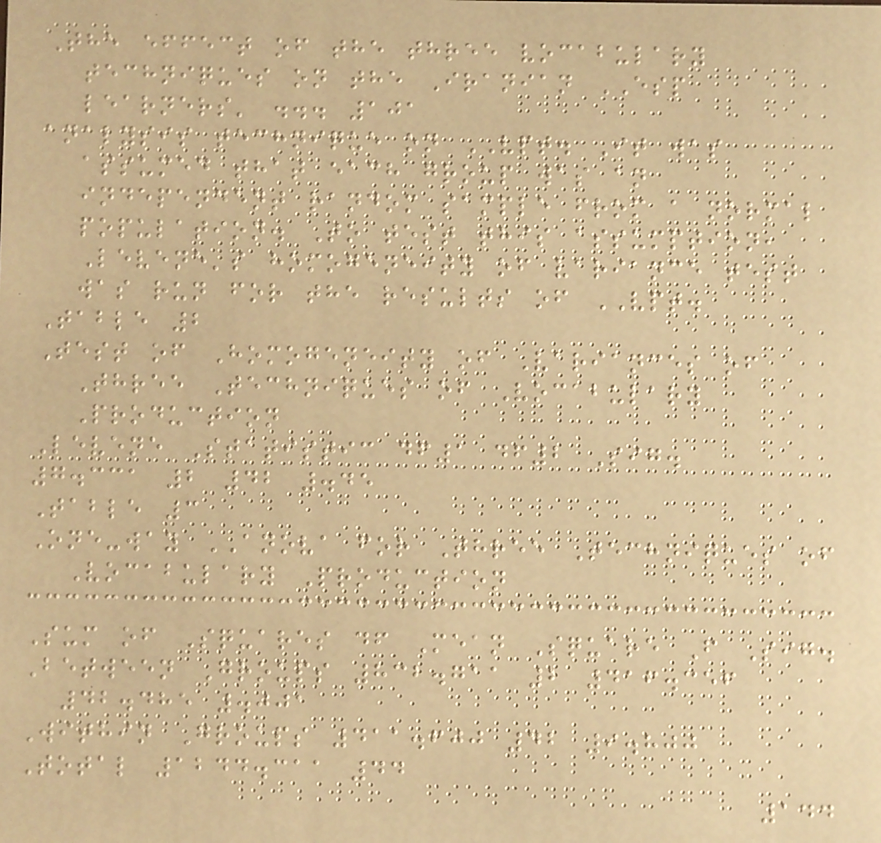The effect of the three vocabulary
techniques on the Iranian ESP
learners' ... 101
analysis technique on VPT. It was
assumed that each group was an
independent random sample from a normal
population. To test this assumption,
Levene's homogeneity of variance test
was run for the results of VPT.
Table 2
Test of Homogeneity of Variances of
Three Techniques of Vocabulary
Production
Levene Statistic df1 df2 Sig.
7.331 2 42 .45
Table 3
One-way ANOVA for Three Techniques of
Vocabulary Production
Sum of Squares df Mean Square F Sig.
Between Groups 832.711 2 416.356
42.485 .001
Within Groups 411.600 42 9.800
Total 1244.311 44
144
